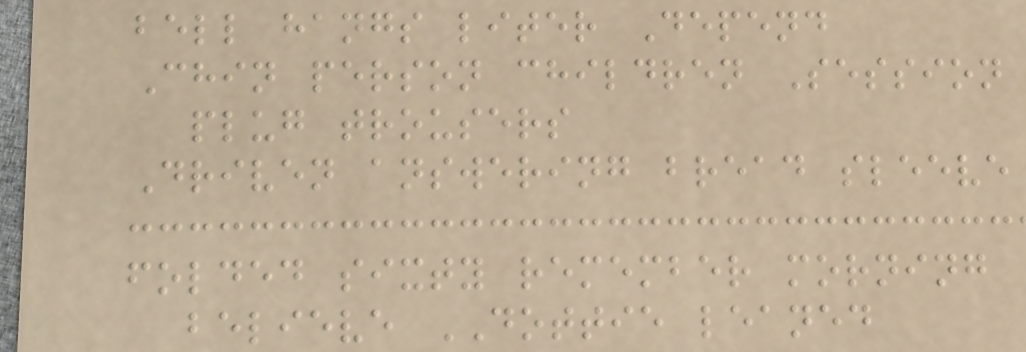bell hangs liter Depend
Chin person children Session
plug trousers
Driven answering bread sleeve
folded sixty remember morning
believe DOTTIE leaned
